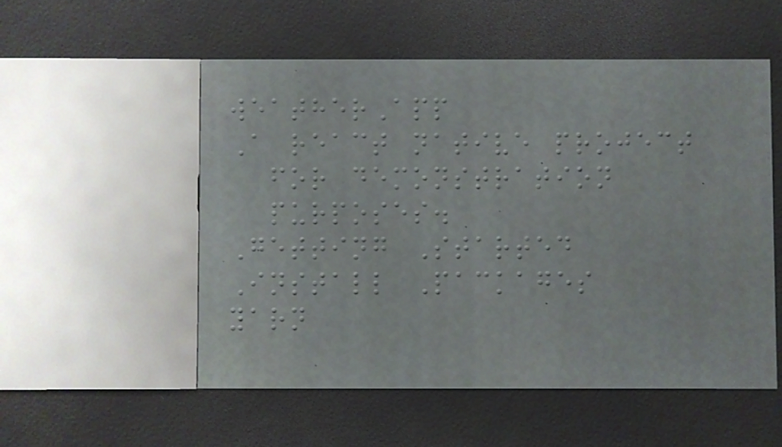weatherApp
A react native project
for demonstration
purposes.
Getting Started
Install Packages
yarn
